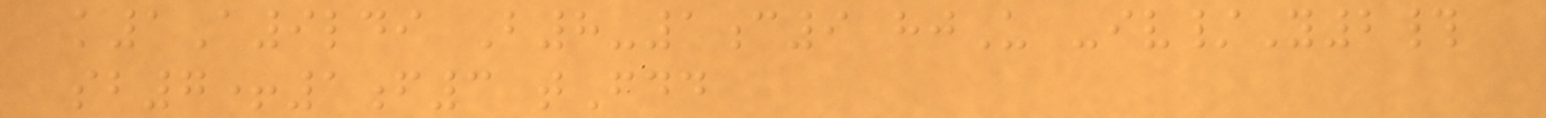k1A9ldi B8-1c9 hjU -iv/Y2#
sb7+1f3 tFdd
